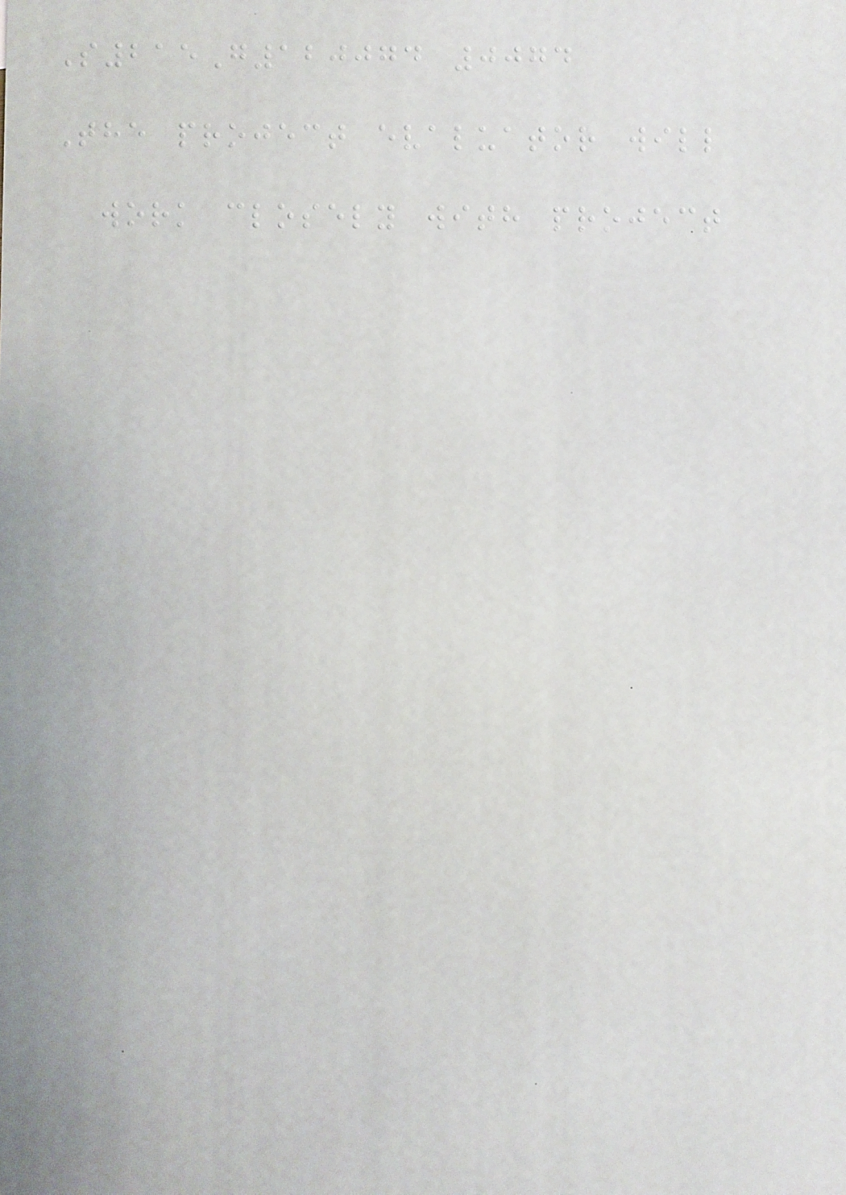S215G120074 0074
The project evaluator will
work closely with project
